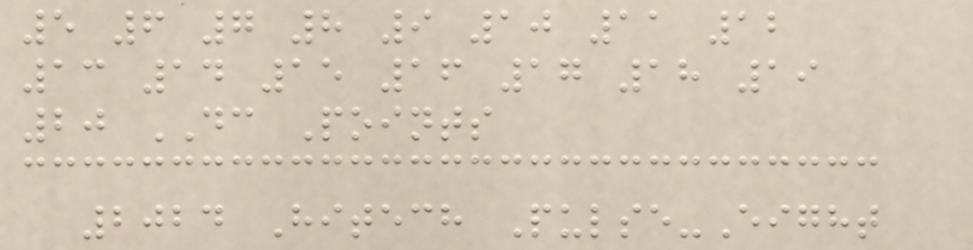5 6 7 8 9 10 11 12
13 14 15 16 17 18 19
20 DC Points
2024 Hitech Pulse-Eight
